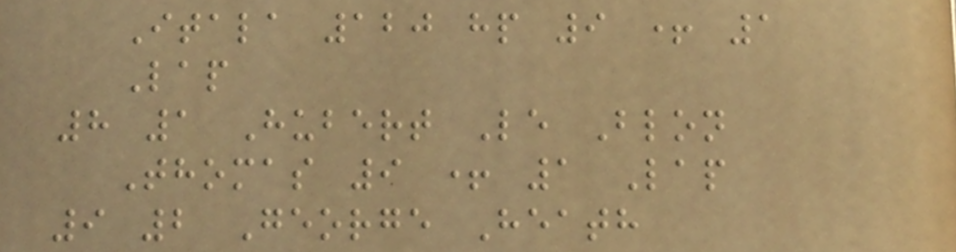Itala 120 hp 9 + 1
Lap
8 1 Hubert Le Blon
Thomas 9 + 1 Lap
9 2 George Heath
